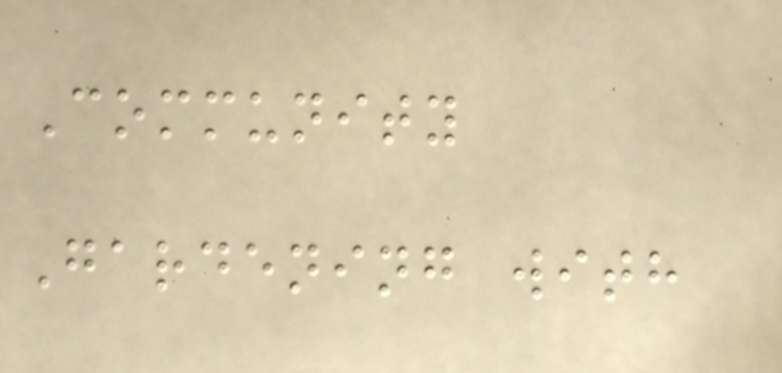Community
Gardening with
